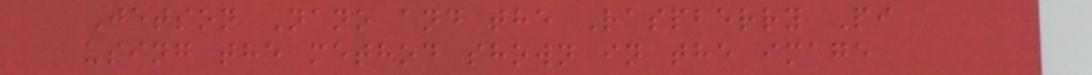Jetson Nano and the Raspberry Pi
using the method shown in the image
